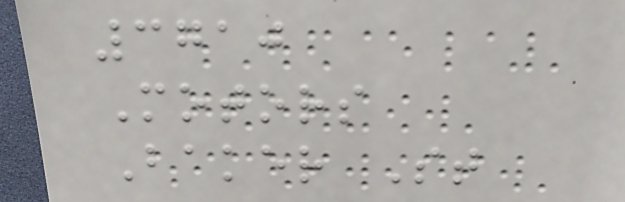3710
Motors
Baker St
